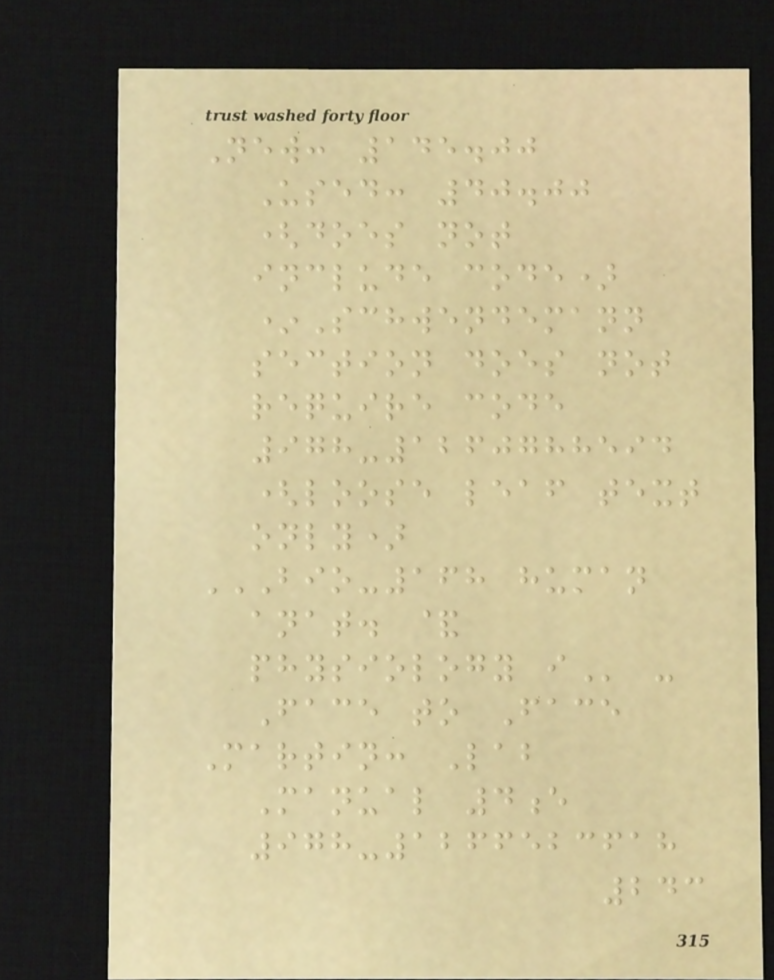New: 145.00
Used: 40.00
(does not
include code)
*Schwendemann
section does not
require code
978-1260788594
(loose leaf text
only)
BIO-168 HUMAN
ANAT. &
PHYSIOLOGY I -
Face to Face
Martin: Lab
Manual 4e
978-1266523618
243
